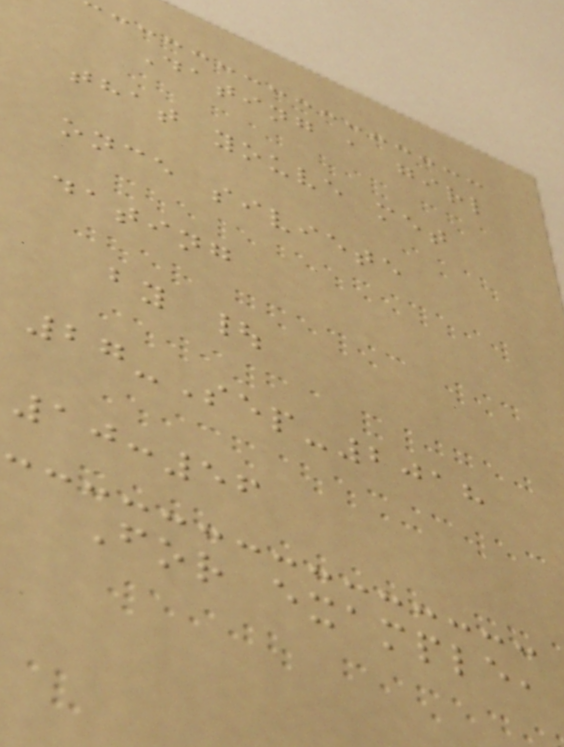Dating a girl
that youve met
once siviete
dating
by |
27-Sep-2018
10:56
For example,
